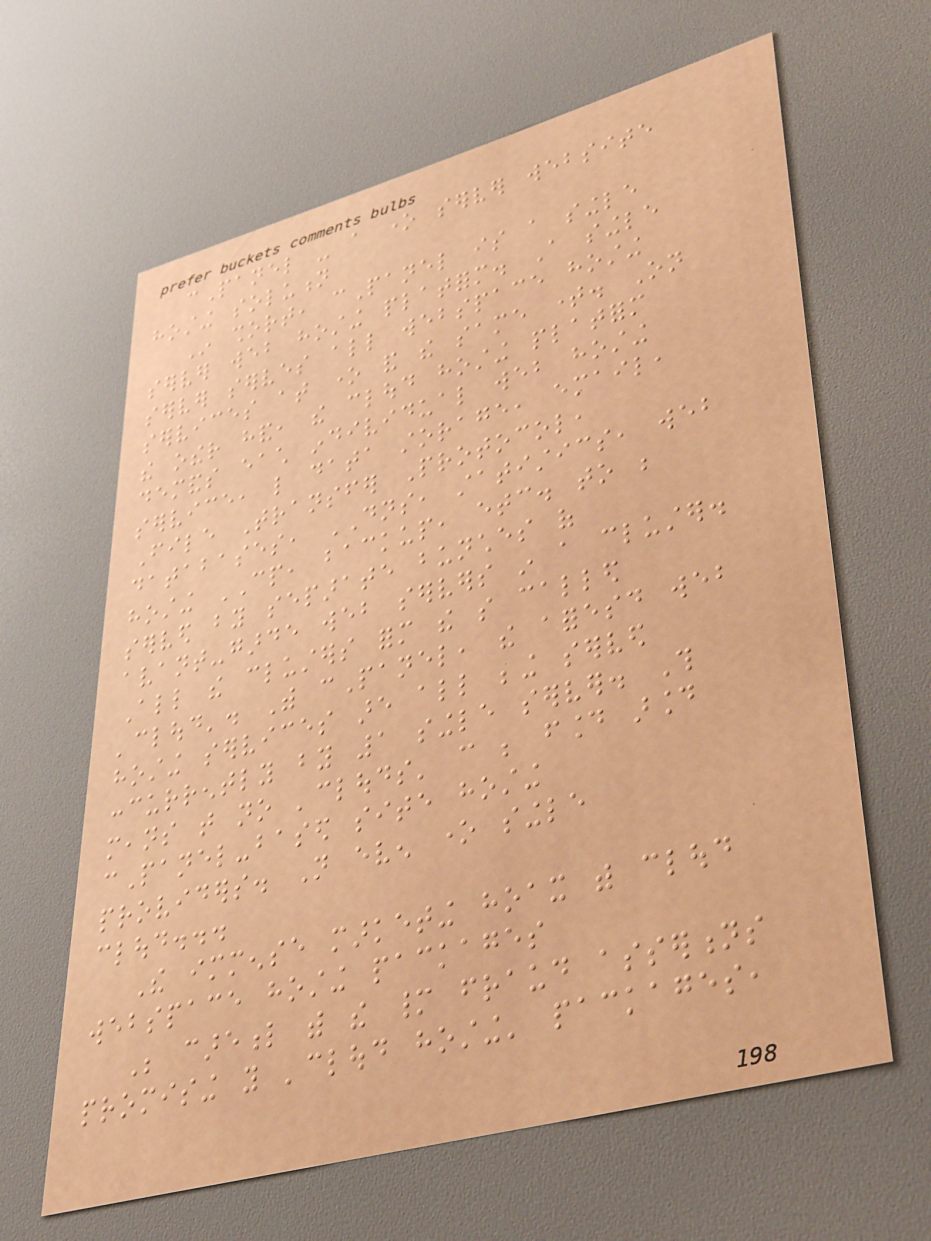cPanel - a one server website
hosting solution
In short, cPanel is a single
server web hosting platform. A single
server serves all webspace hosting
services at one and the same time. On
the other hand, the cloud hosting platform
demands each individual web hosting
service, like data storage, email,
File Transfer Protocol,
databases, DNS, statistics, web
hosting CP, backup, etc. to be
served by separate bunches of
avant-garde web servers in a cluster.
All the clusters form the so called
'cloud'. With cPanel, the aforesaid web
hosting services are all being served
concurrently by 1 single server. This
means that no 'clouds' can be found around
cPanel-based site hosting
providers. Not even one single
cloud...
The immense marketing hoax with cloud
webspace hosting packages
Be careful with the many fraud assertions
promising you 'cloud hosting' packages,
